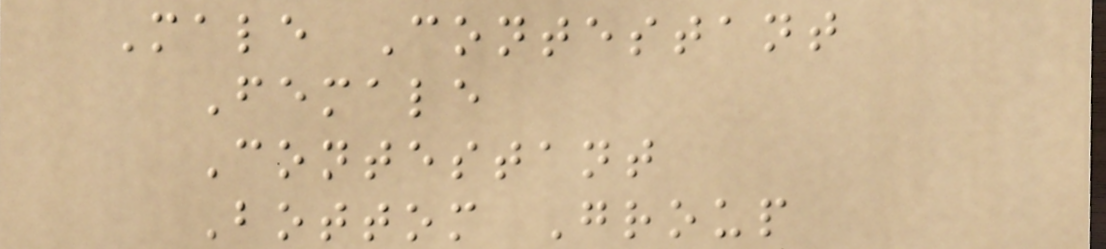Male Contestant
Female
Contestant
Bottom Group
